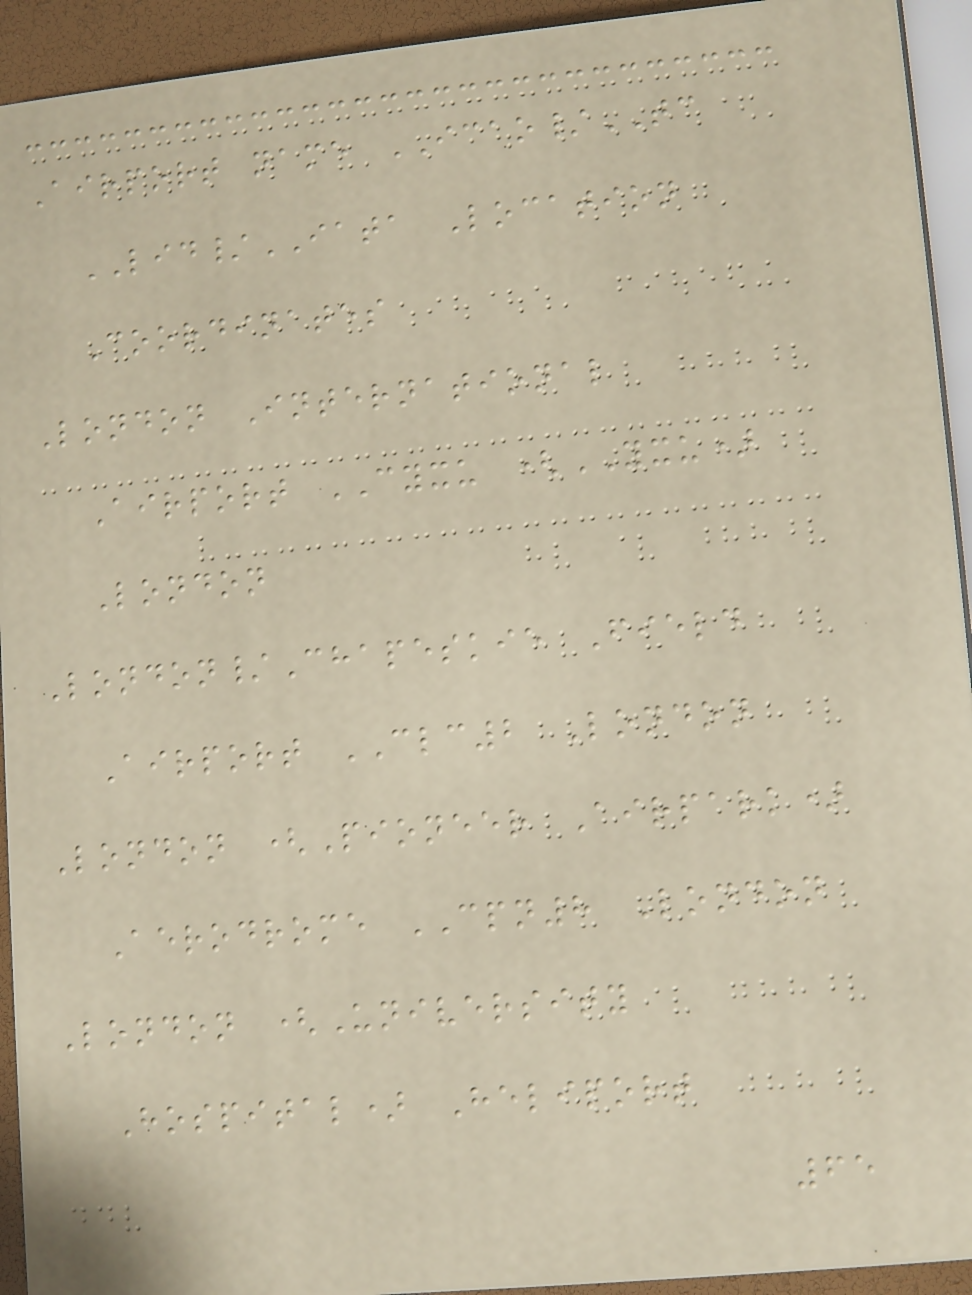Airport name ICAO/TC
LID/IATA Location
Coordinates
London International
Airport CYXU (YXU)
London
London/Chapeskie Field
Airport CLC2 London
London (Pioneer Airpark)
Aerodrome CPN8 London
London (University
Hospital) Heliport
65
